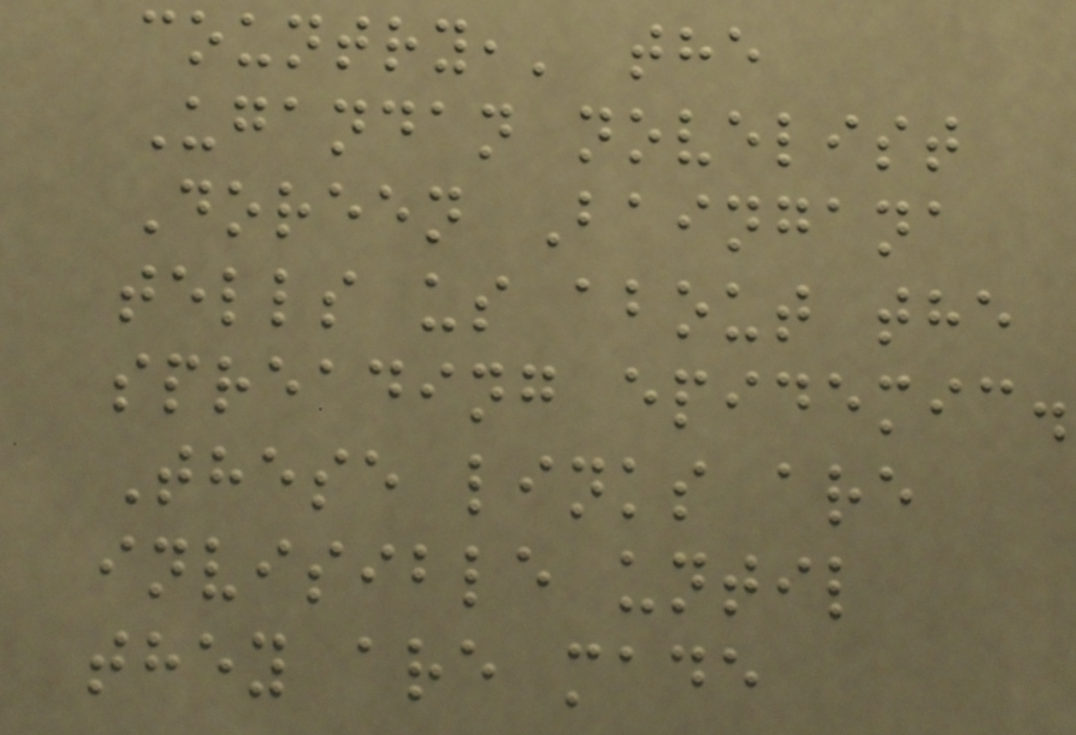country,' the
Ugandan novelist
Doreen Baingana
tells us about the
spreading epidemic.
These links are
invisible until
they are made
